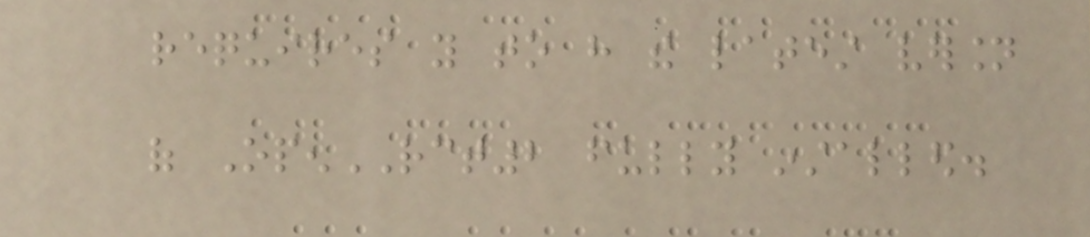requires you to have the latest version
of OpenRCT2 fully installed.
